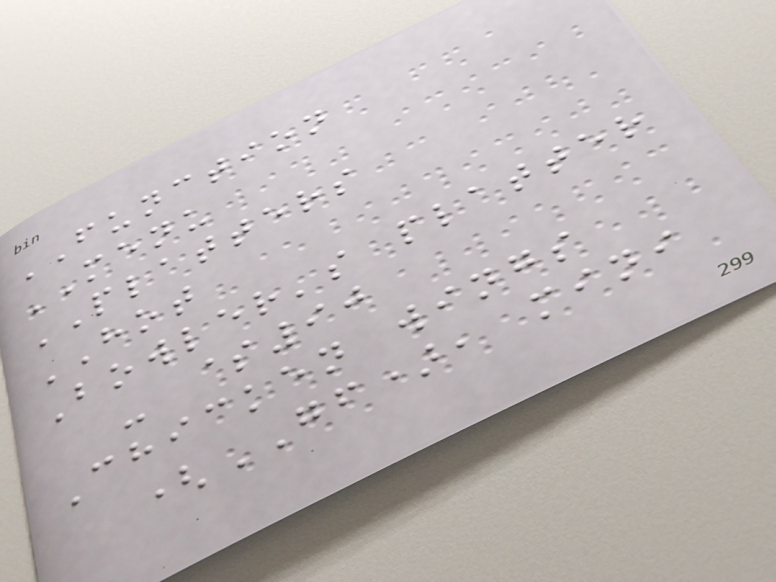FUNCTION
MENU
PLATTERS
HOT
Bowler's platter
- $90
Chicken wings
(GF), mini
